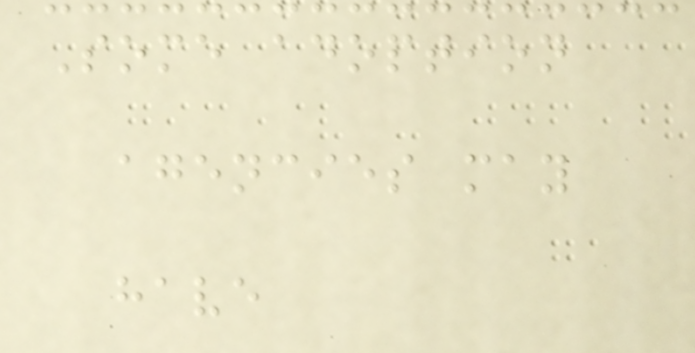Some adoption
agencies may
have
